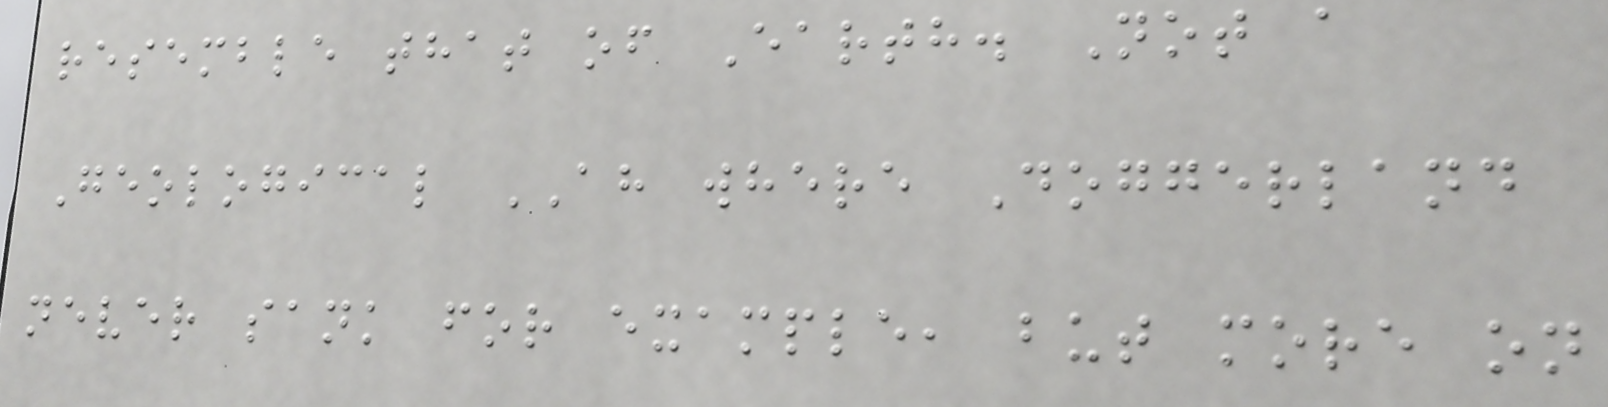resemble that of Earth. Not a
Geological AH where Doggerland
never sank for example, but more on
